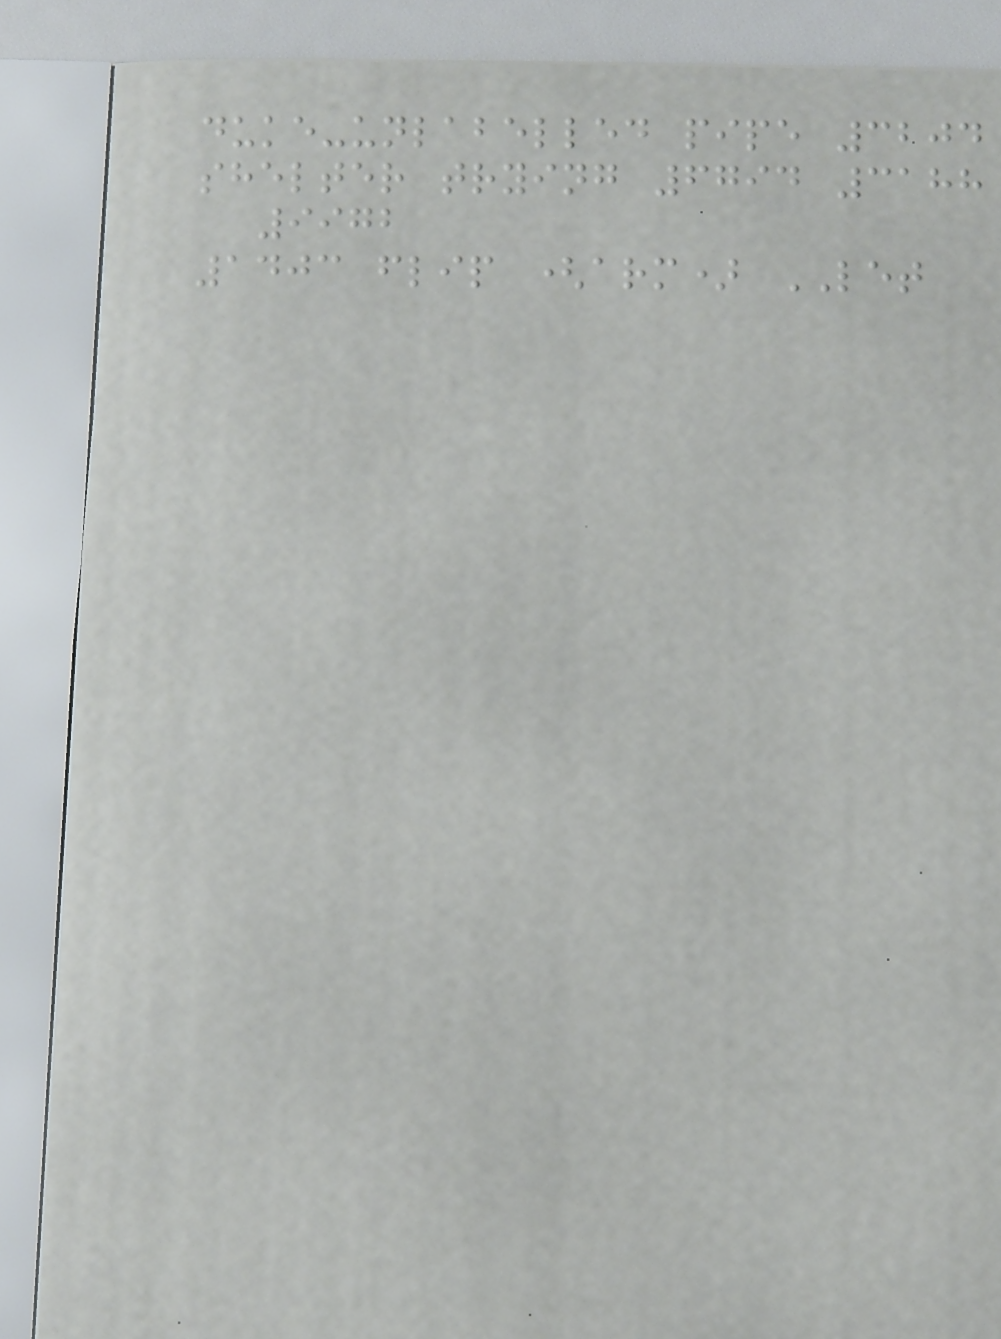duke-unlabelled pipe 3204
shelter trying 6794 3188
9972
1403 flip (arm) LET
